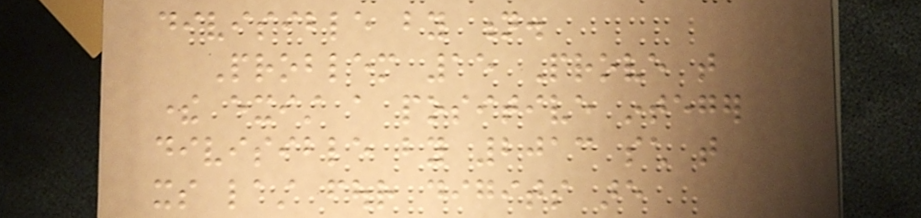divisible by n.
Problem 15 Prove that
there exist a positive integer
divisible by 2013 such that
its last four digits are
